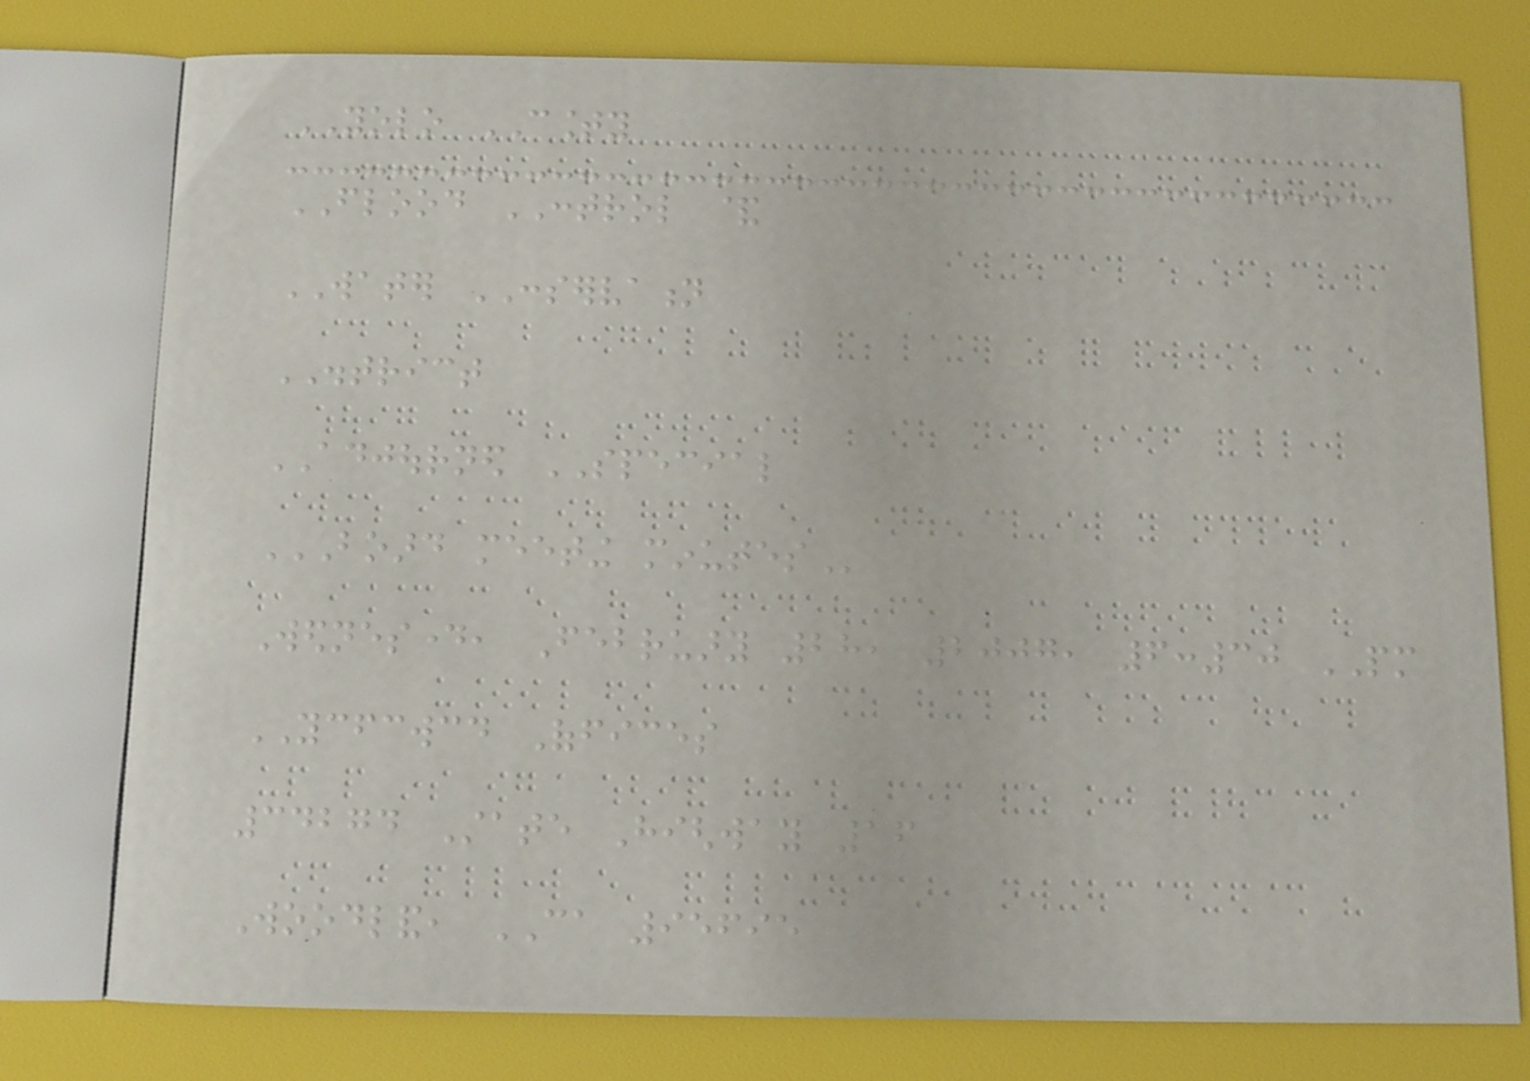YOLO COUNTY
FLOOD CONTROL &
WATER CONSERVATION
DISTRICT
ADJOURNED SPECIAL
BOARD MEETING MINUTES
Wednesday, February 28, 2007, 6:30 PM
YCFCWCD Offices
34274 State Highway 16
Woodland, CA 95695
